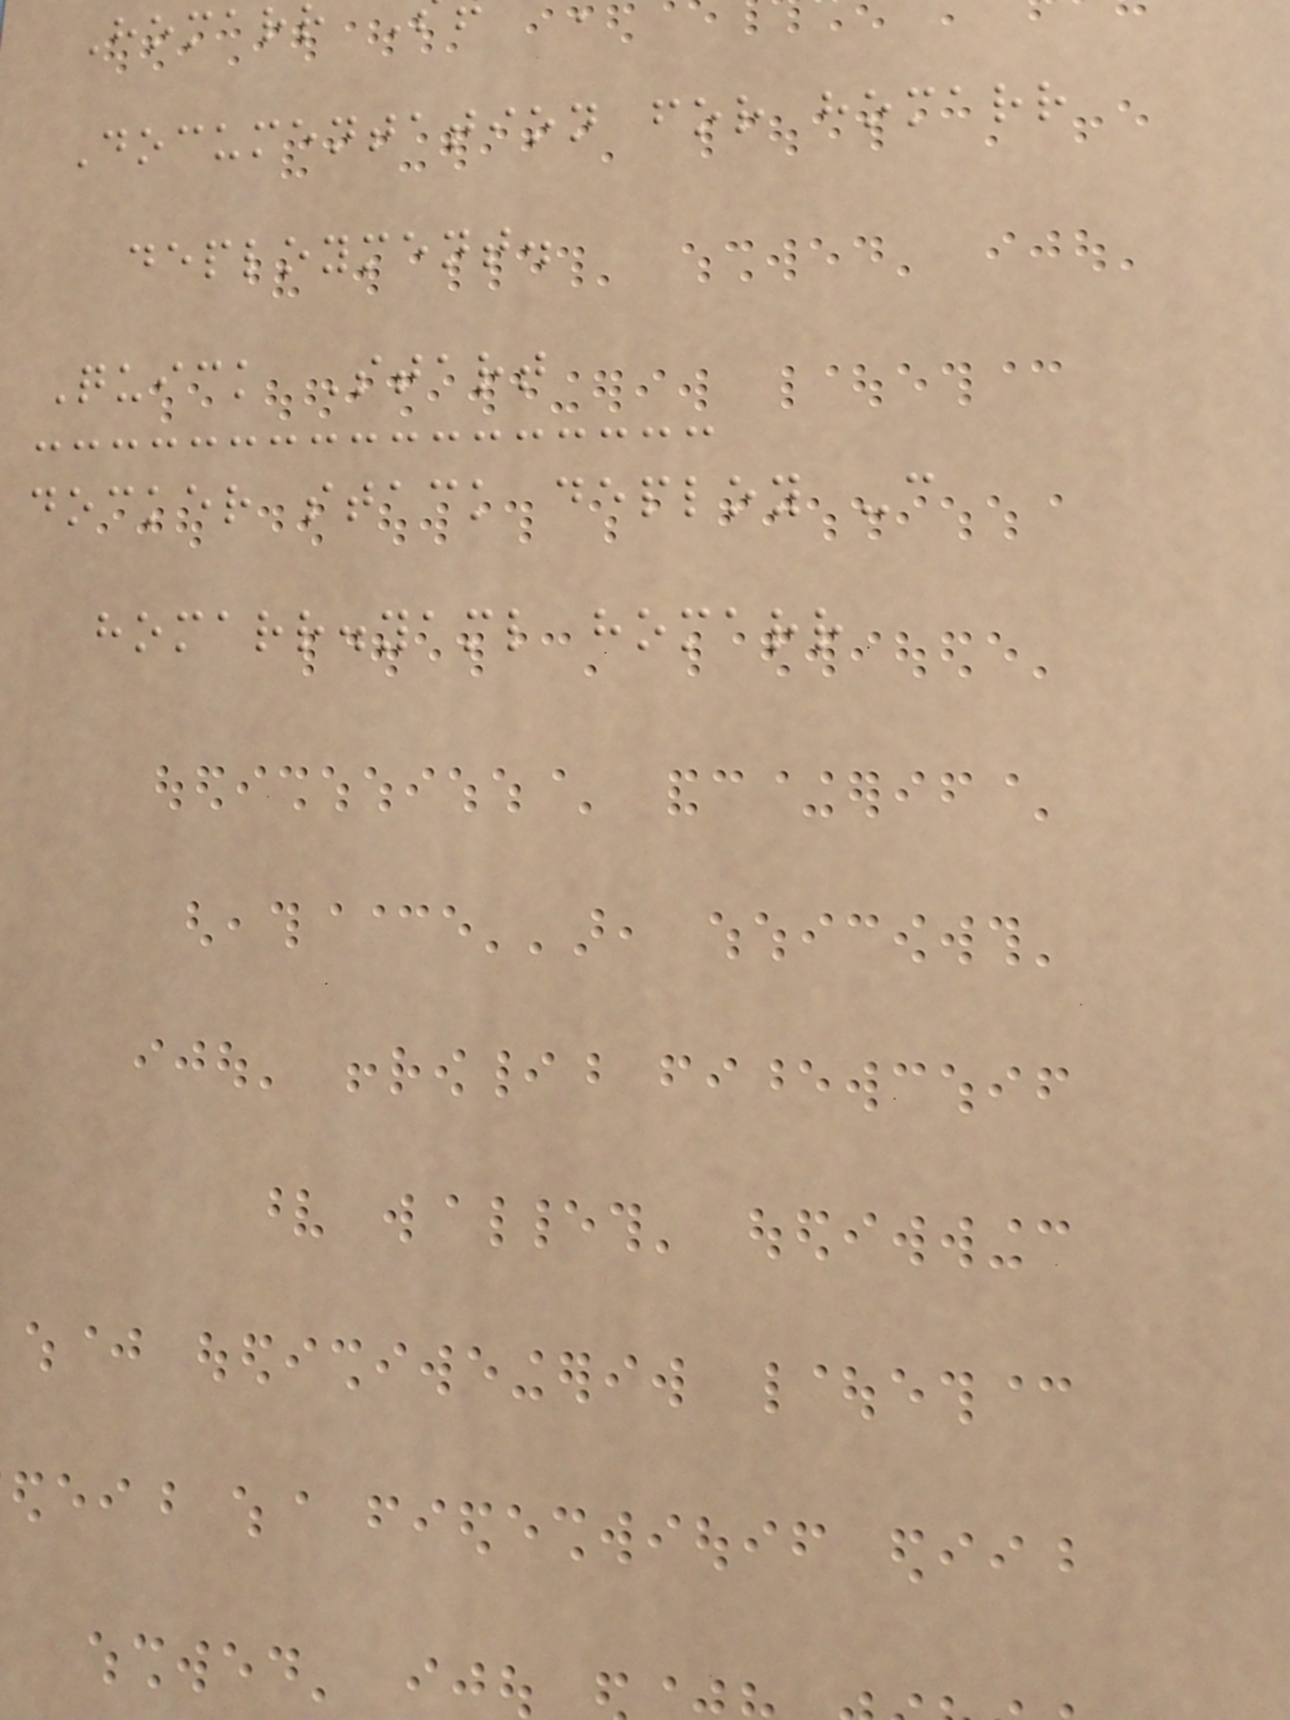Homarr
Documentation for homarr
deployment.
Quick Start
docker stack deploy -c
homarr.yaml homarr
